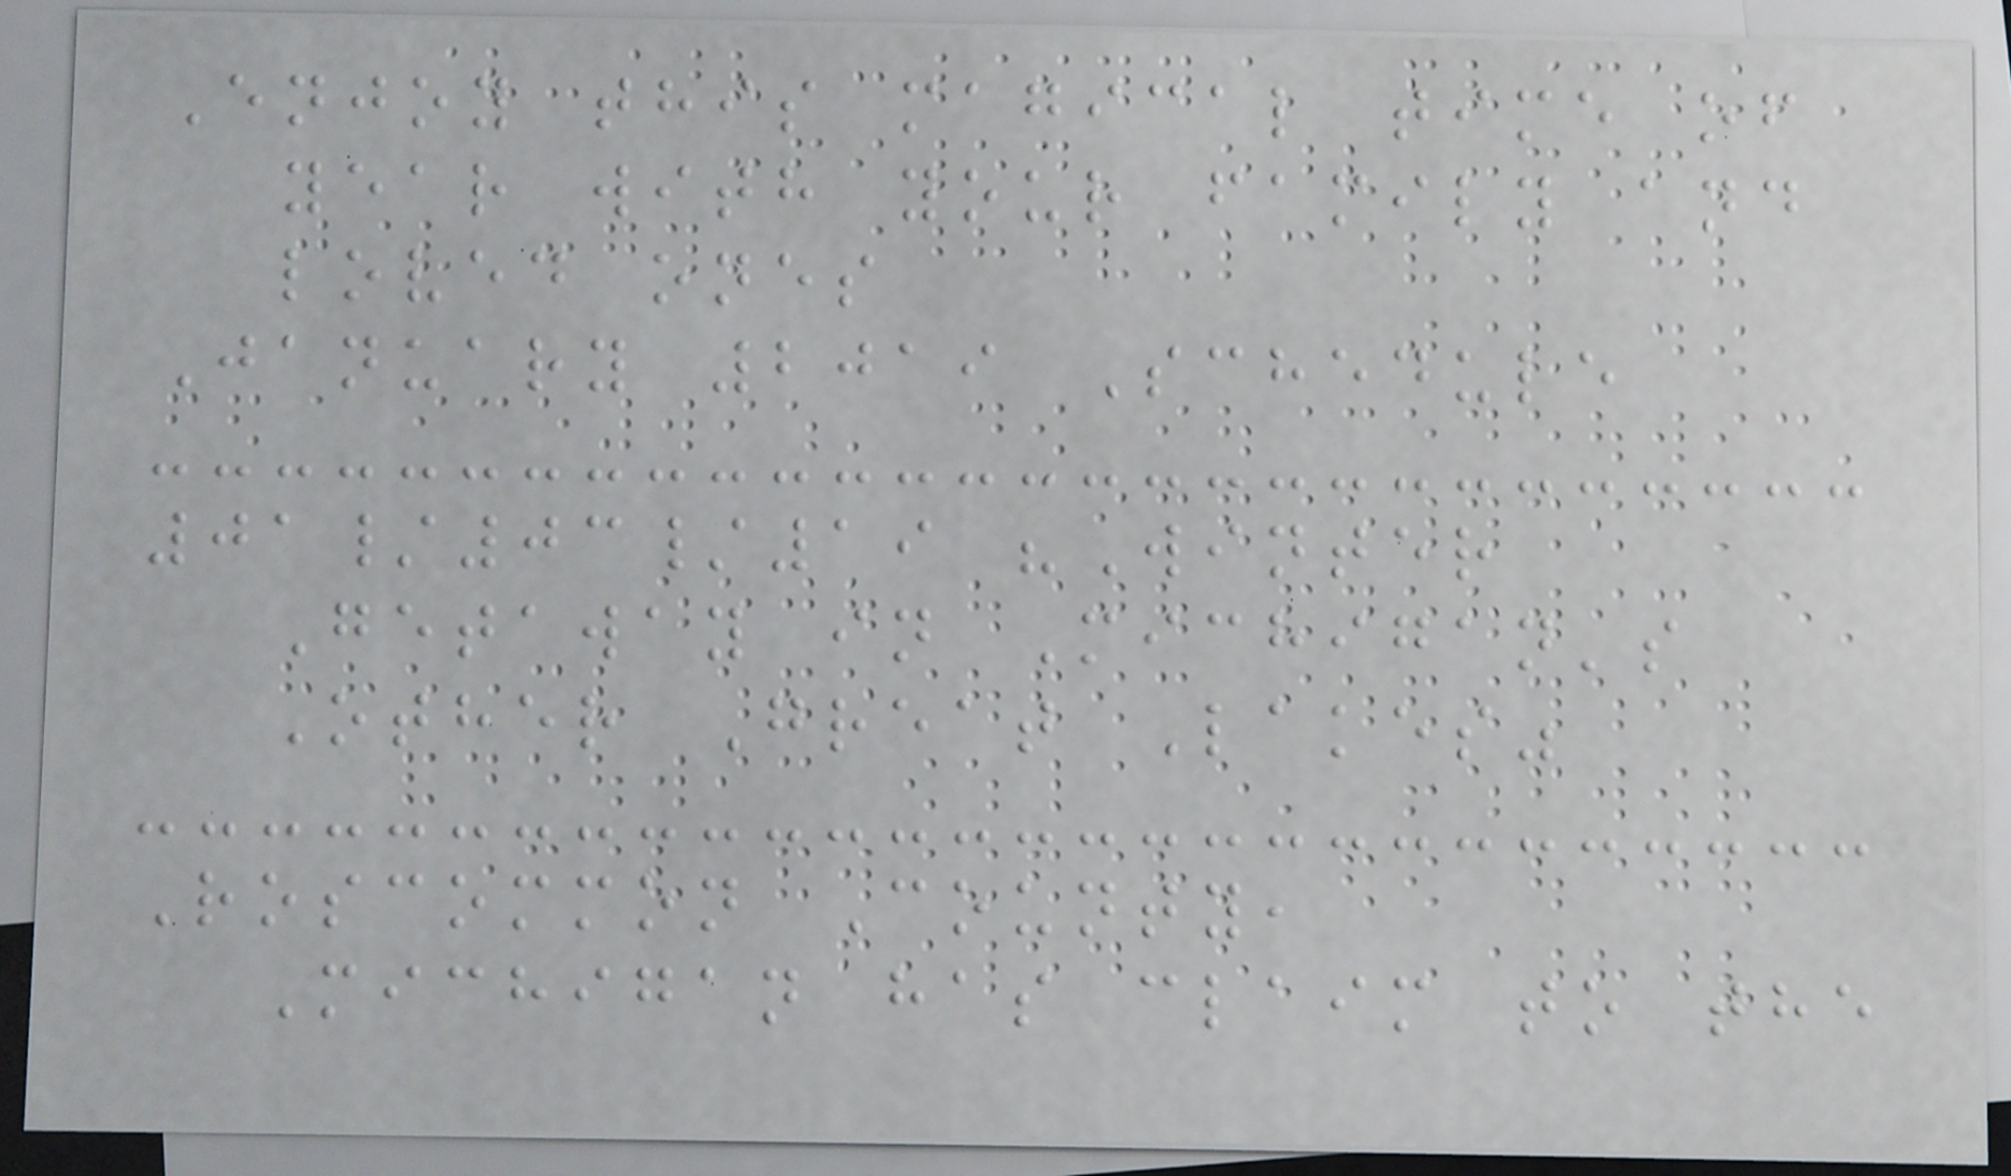Enjoy this magical time of
year with your family and
loved ones
January 2019 Schedule
01/03/19 "Winter
Getaway in Michigan's
Other Great Lakes"
Roscommon County,
Michigan has claim to the
